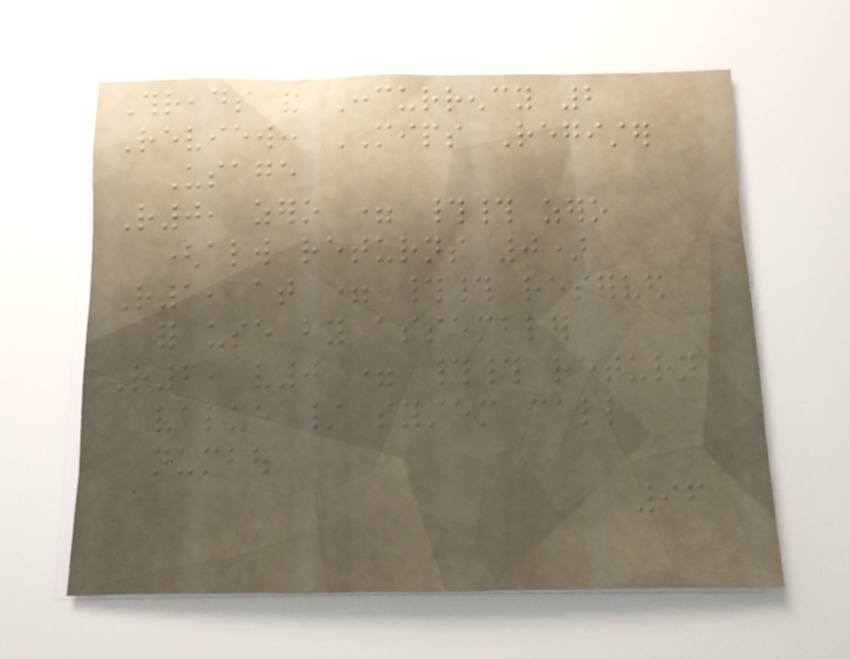Threads and Concurrency 2
Review: MIPS Register
Usage
R0, zero = ## zero
(always returns 0)
R1, at = ## reserved
for use by assembler
R2, v0 = ## return
value / system call
number
96
